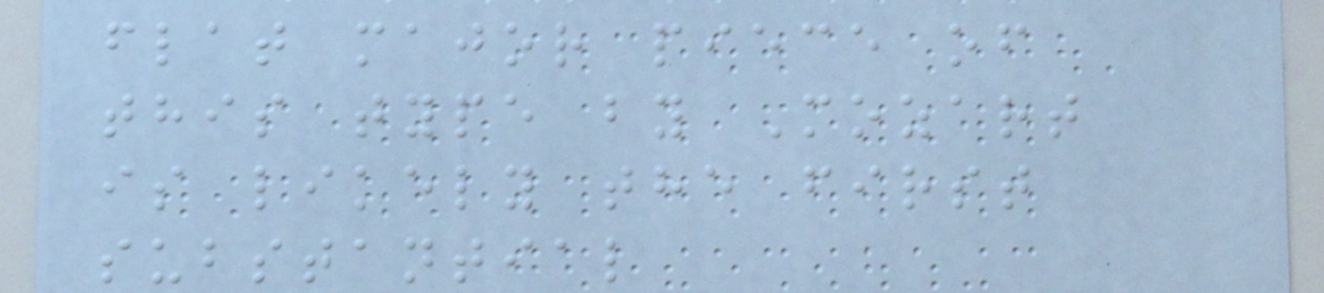flat major piece of
this type by Mozart
is likely the first
substantial
